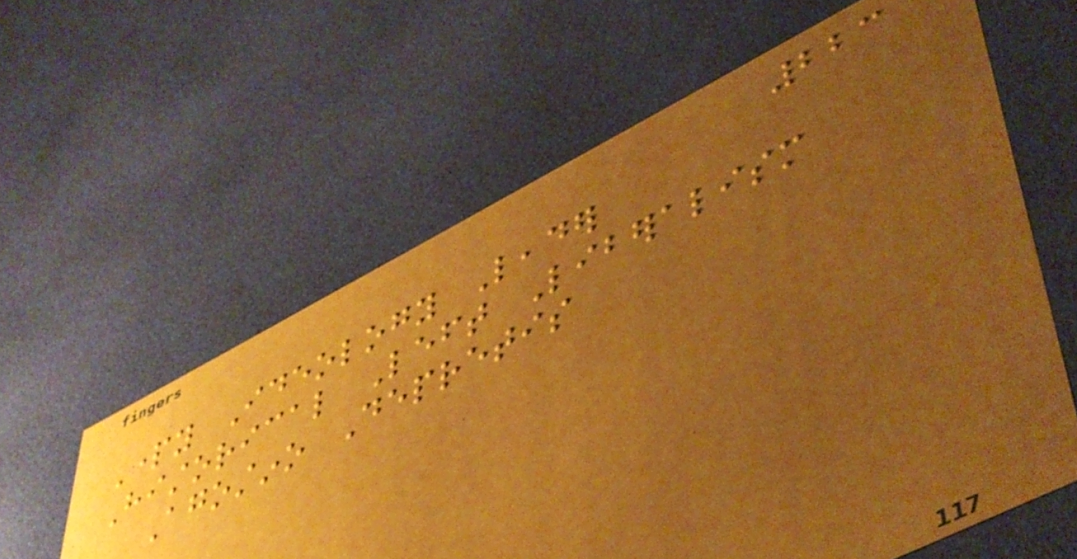223
Party Ideology Leader
Historical Left Liberalism
Agostino Depretis
